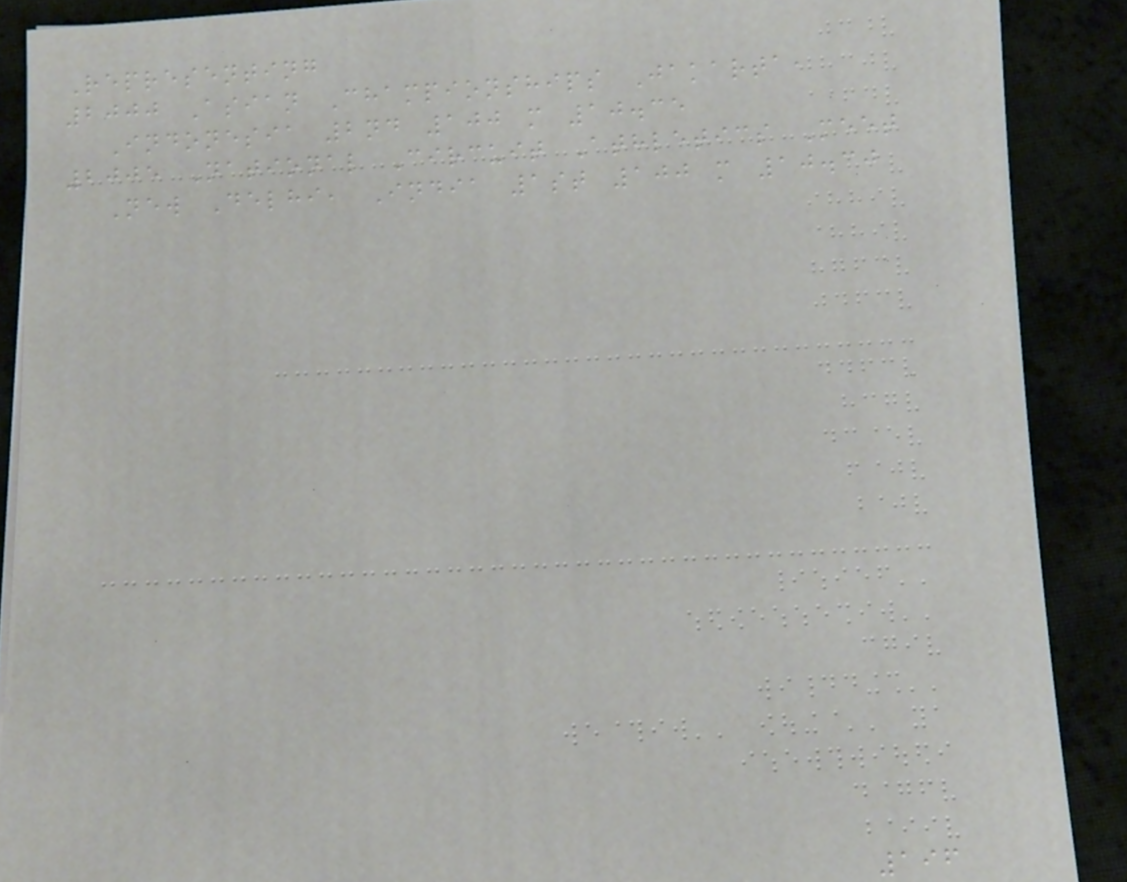Representing
2000 Asian Championships Jakarta,
Indonesia 2nd 100 m 10.35
2005 National Circuit Athletics Meet
New Delhi, India 1st 100 m 10.30
196
